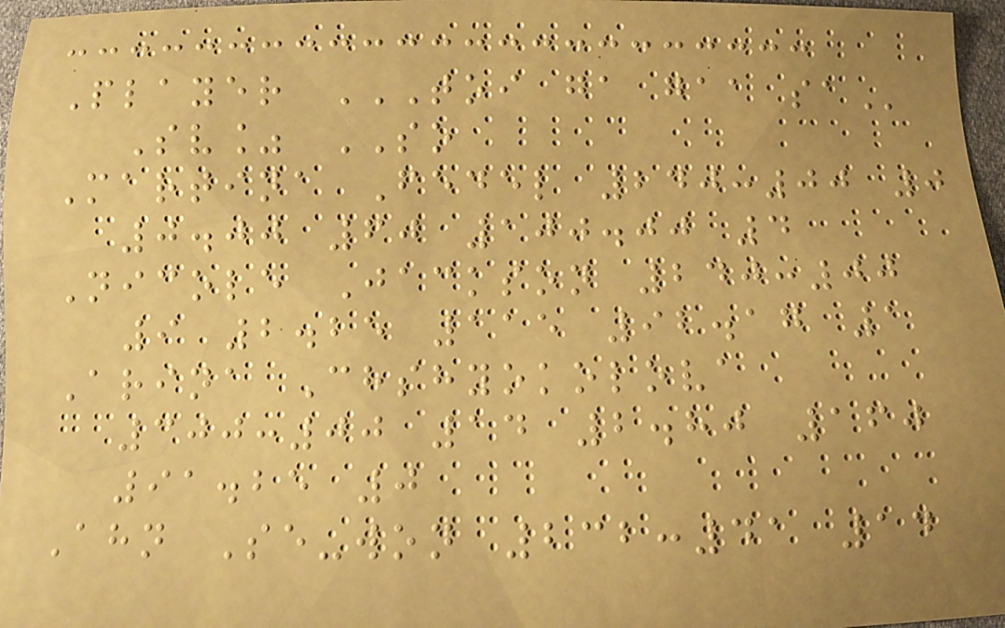Player TOI GA GAA SA
Sv% SO
Martina Fedel 240:00 0
0.00 60 100.00 4
Nicole Jackson 240:00
9 2.25 115 92.17 1
Arina Chshyokolova
300:00 14 2.80 160
91.25 0
Ahn Se-won 232:41 14
